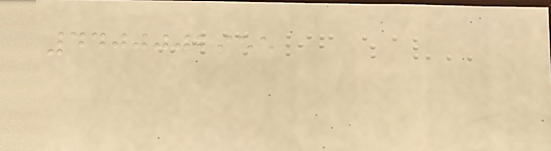4400002955
